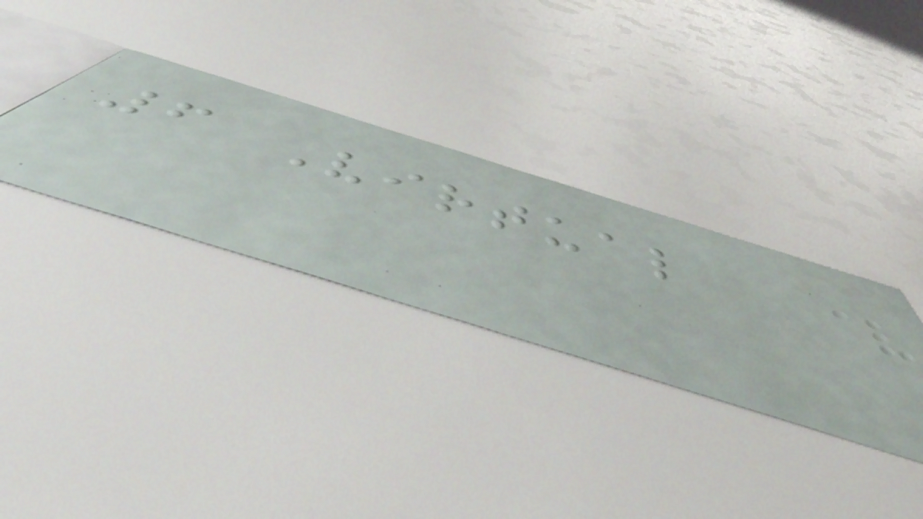6 Virtual
